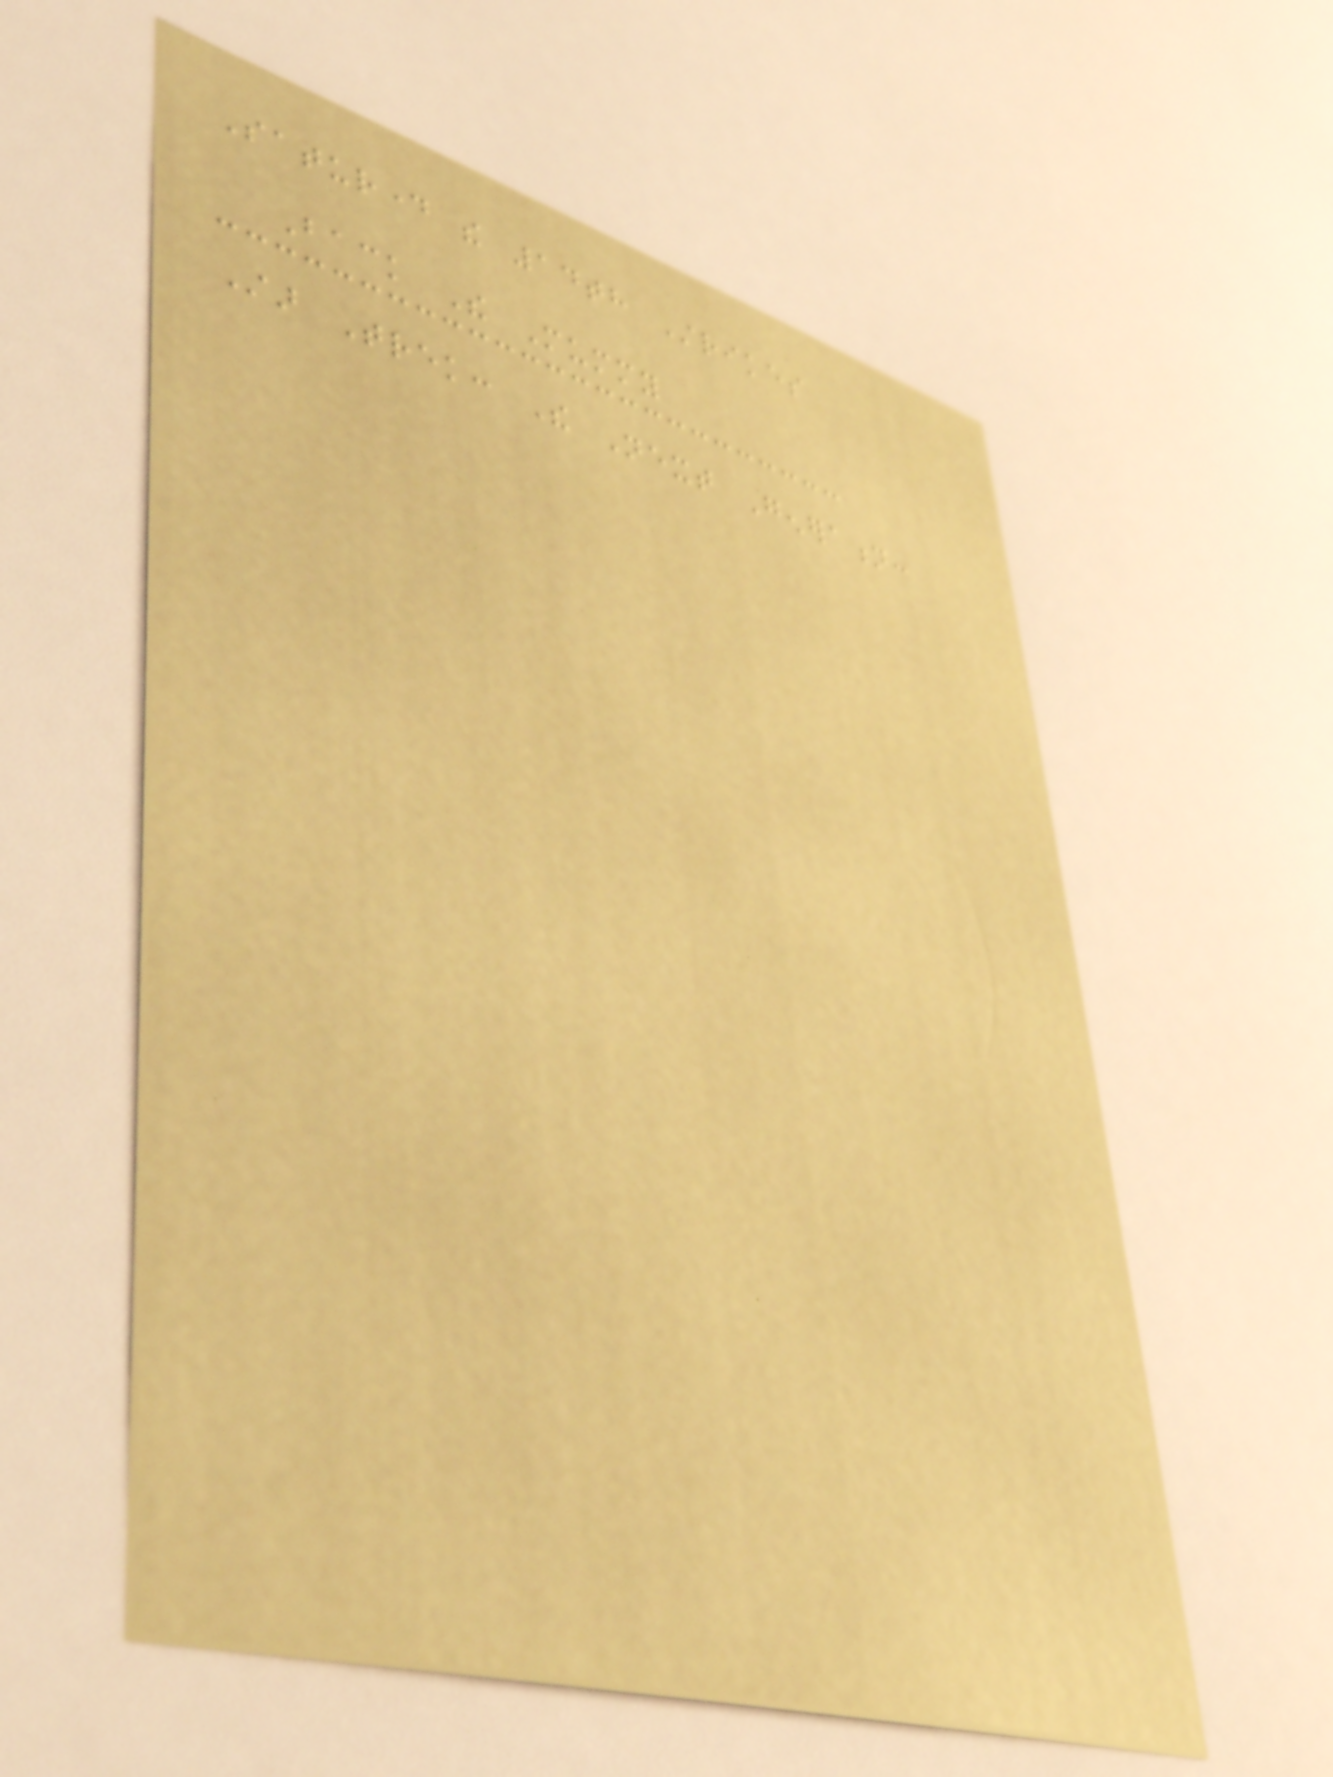Saturday the 14th Strikes
Back The Mummy
Star Trek: The Next Generation:
